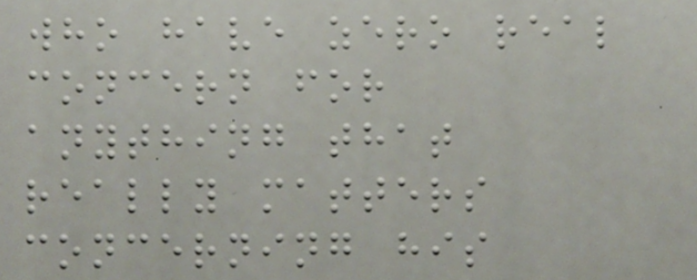who have zero real
concern for
anything that
really matters
concerning his
